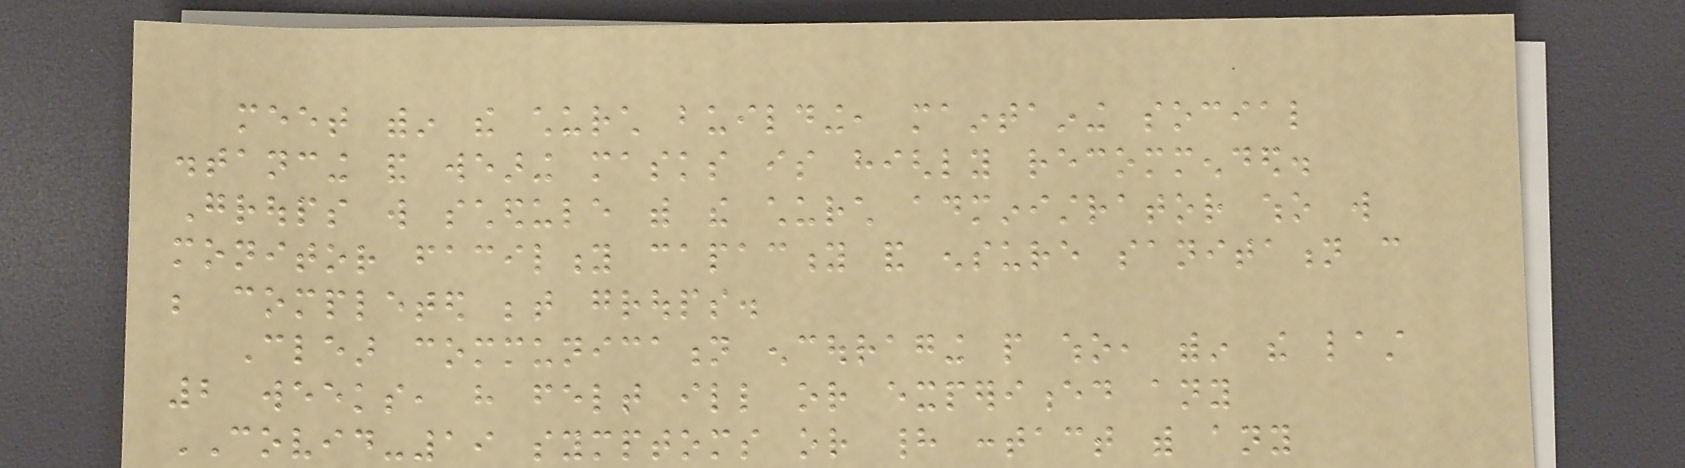meet within the church building, maintaining social
distancing and wearing masks is highly recommended.
Groups will schedule with the church administrator who will
monitor facility capacity and ensure sanitation can
be completed between groups.
Clear communication encouraging people who, within the last
2 weeks, have felt ill or experienced any
COVID-19 symptoms or had contact with any
